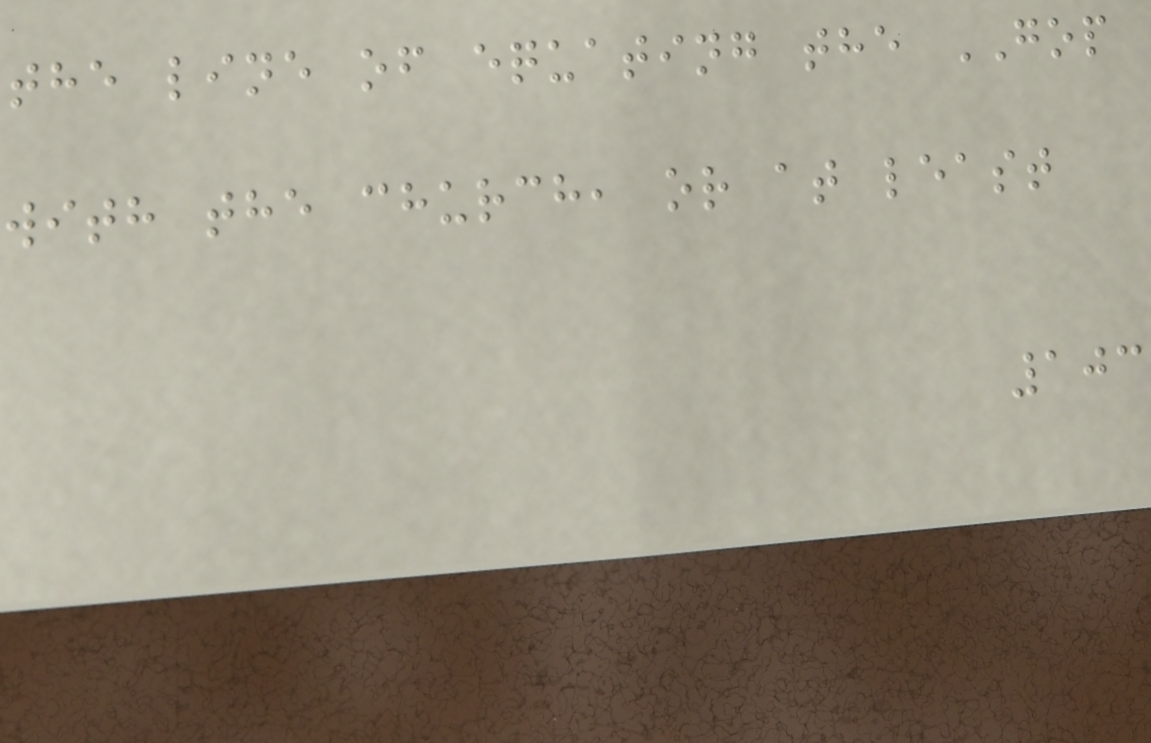the line of equating the GOP
with the church, or at least
103
